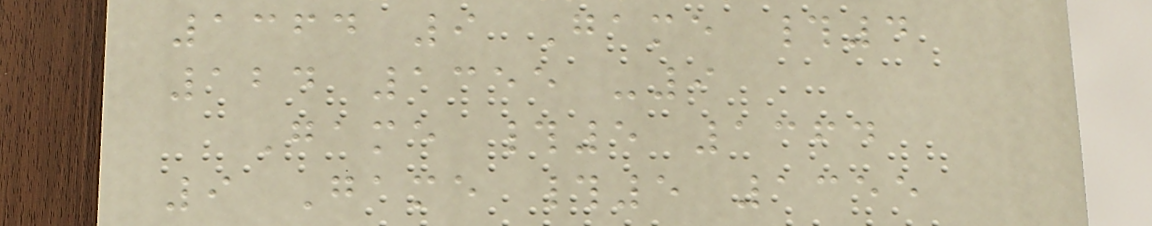1364 9 Game #4
124 1355 -9
Game #5 1364
9 Game #5 1355
